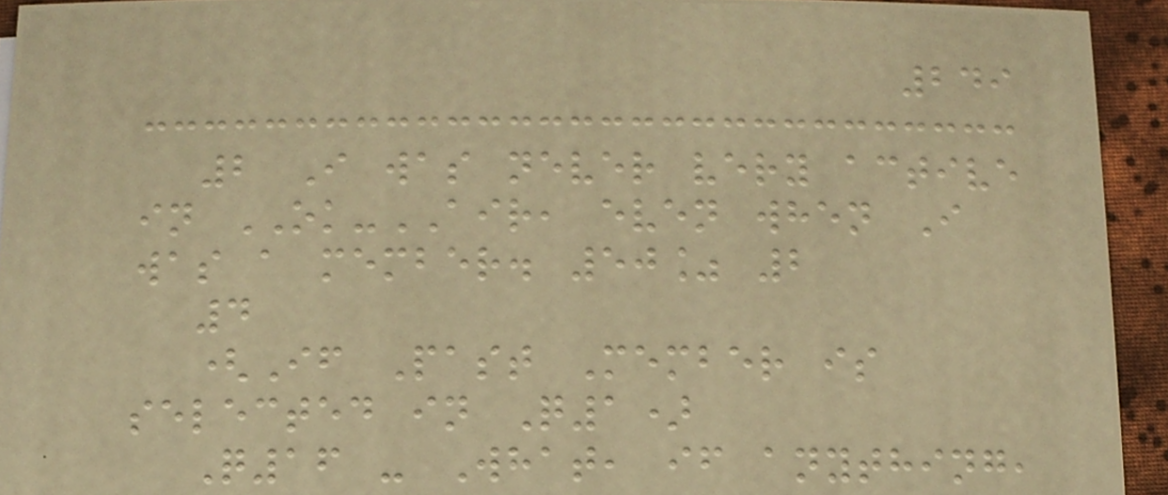249
2 I was never very active
in OK-AIR, even when I
was a member. 50% 2
4
(If Past Member is
selected in Q1)
Q16 - What, if anything,
